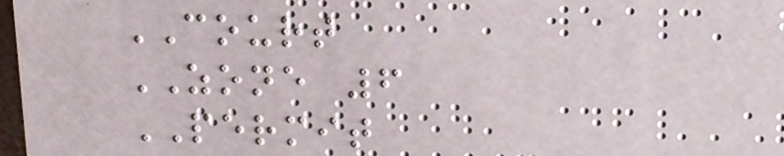COURT
ZONE 6
PERMIT
